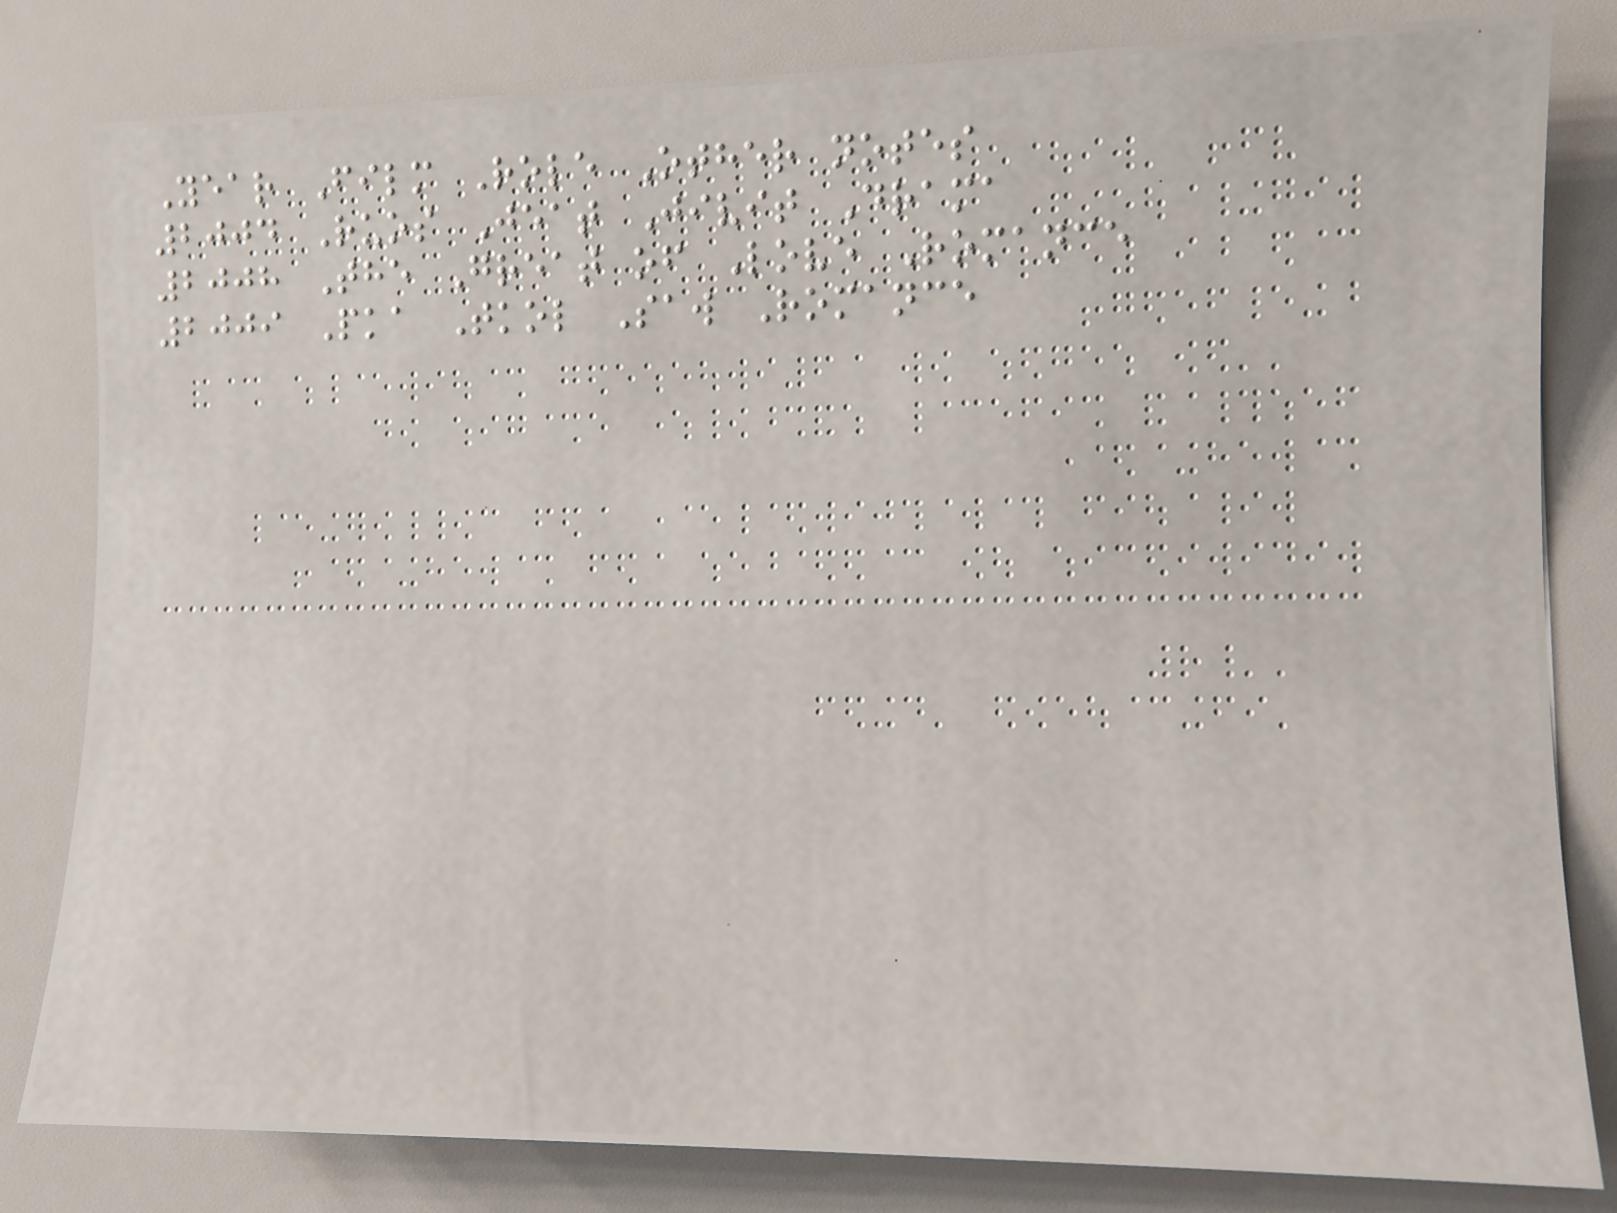Year Film Role Other notes
2004 Ruos Jeat Jivit Drama
2008 The Great of Love Romance
2009 Pka Tkol Saw Romance
